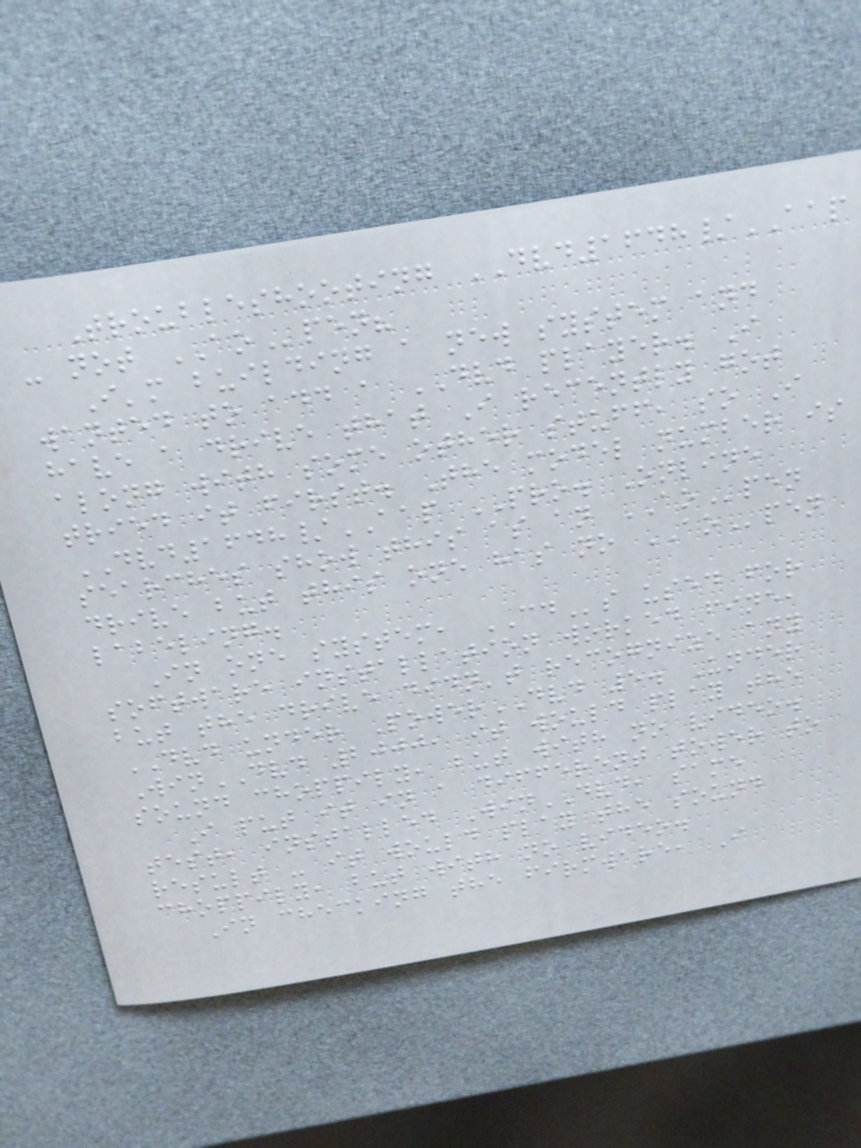Troubleshooting DVD1648/AAP
- not AOpen?
I'm building a new system and
wanted to add a DVD player. I
have a drive that I recently got
along with some other stuff, so I
tried it first. The model number is
DVD1648/AAP PRO. Online
searches show this as an AOpen
drive but this one has no AOpen
labeling.
In one system, CDs used for
software installation worked fine,
but the drive didn't recognize any
DVD under PowerDVD 5. Under
WinDVD 2000, it would play the
sound choppily, but with no video.
I put it in a different tower to
test, installed WinDVD, same
result - it would play the sound
choppily, but with no video.
In checking the firmware, I
